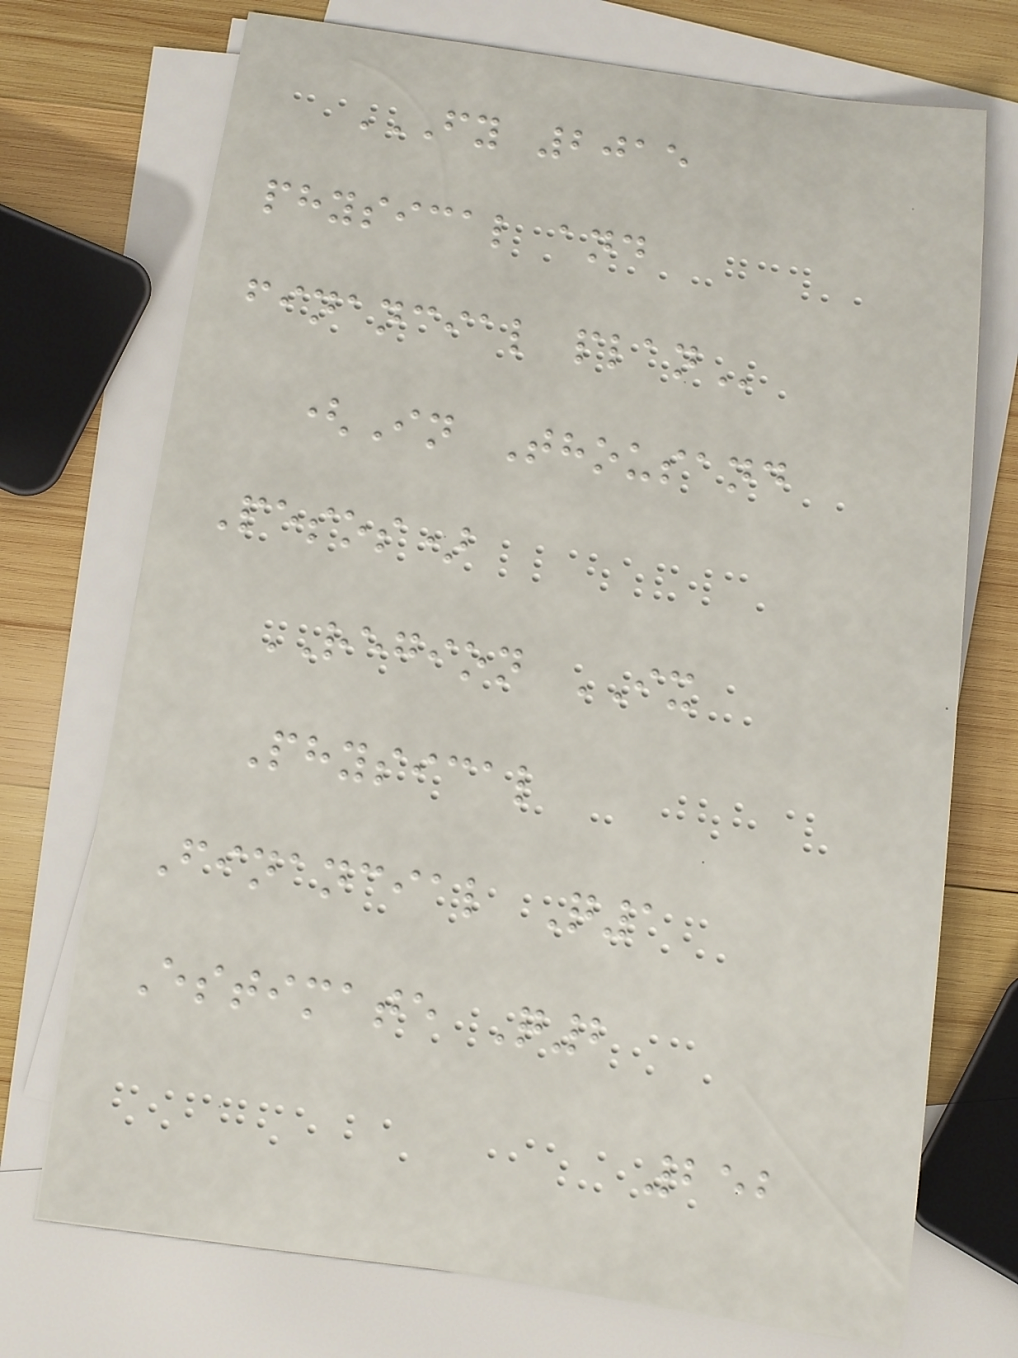FY 2015
PHYSICAL AND
FINANCIAL PLAN
(In Thousand
Pesos)
REGION IX
Physical
Financial Q1
Estimate Q2
252
